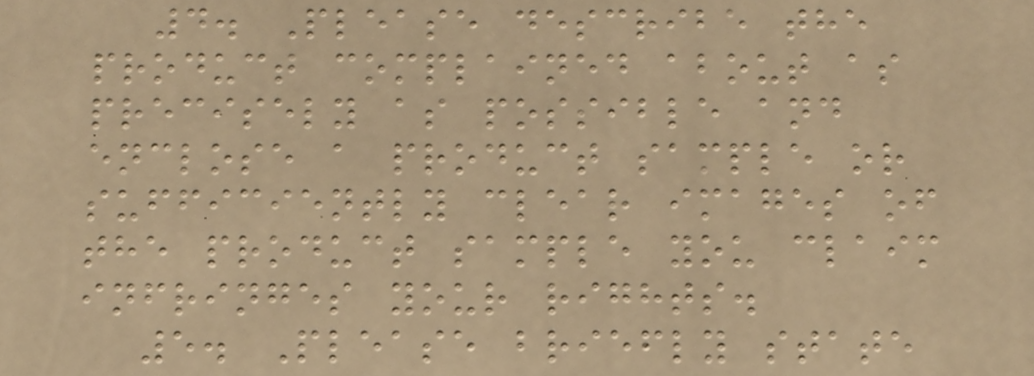4. Please describe the
product complained about as
precisely as possible and
enclose a product sample or
sufficiently clear images of
the product sample you claim
infringes your rights.
5. Please briefly state
